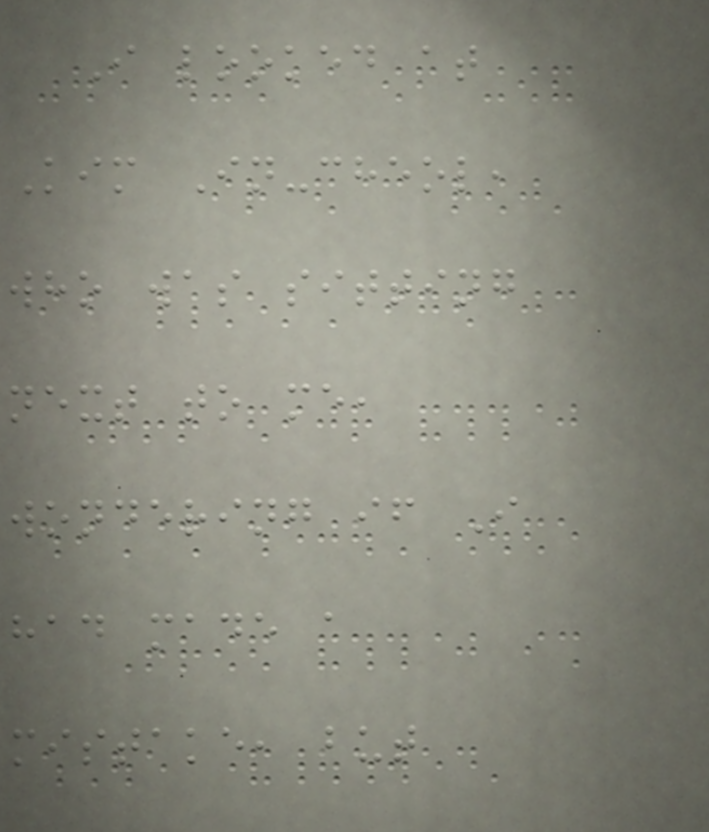I looked at
Kim In-cheol,
who was sitting
next to me,
wondering if I
had made a
mistake, but
